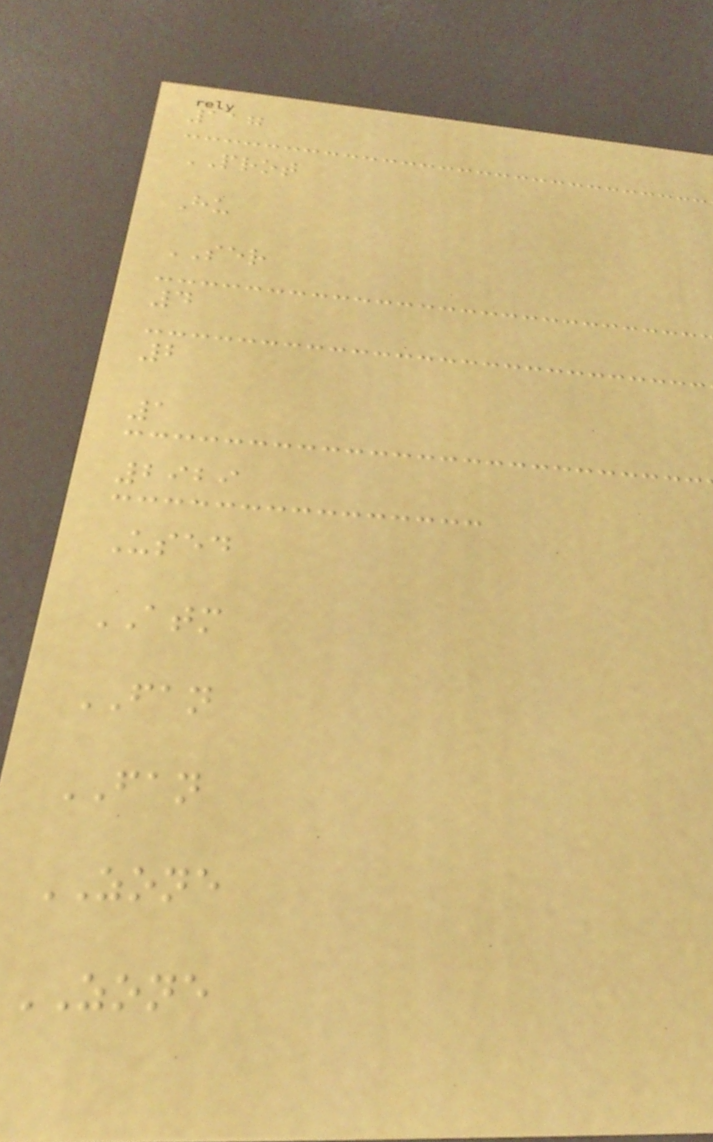117
PROT
Hu
SER
4
2
1
2929
Used
ATM
FAN
FAN
ZONE
ZONE
